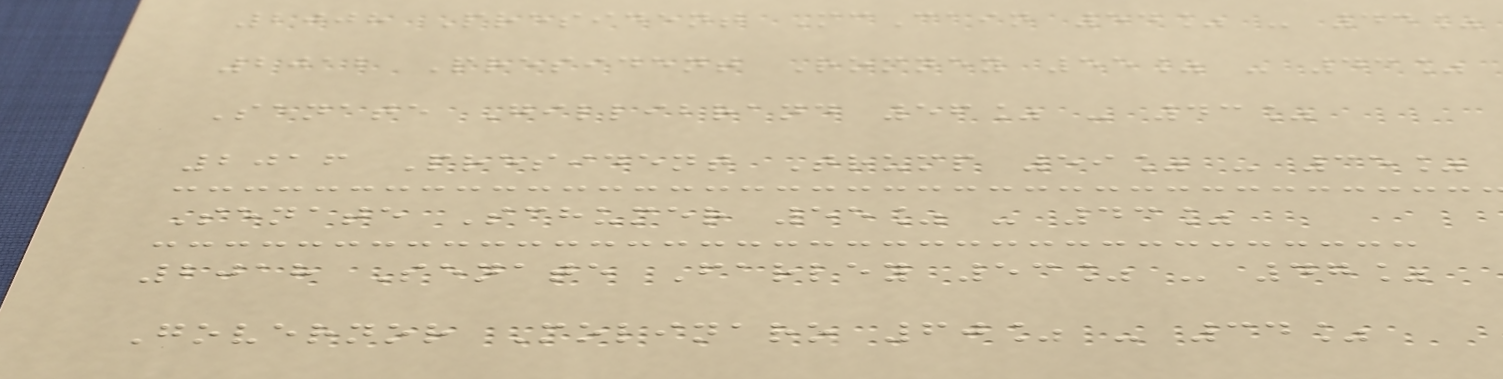2008 President McCain 54% - 44%
2012 President Romney 55% - 43%
Senate Gillibrand 56% - 43%
2016 President Trump 59% - 35%
Senate Schumer 55% - 43%
2018 Senate Farley 53% - 47%
Governor Molinaro 60% - 34%
